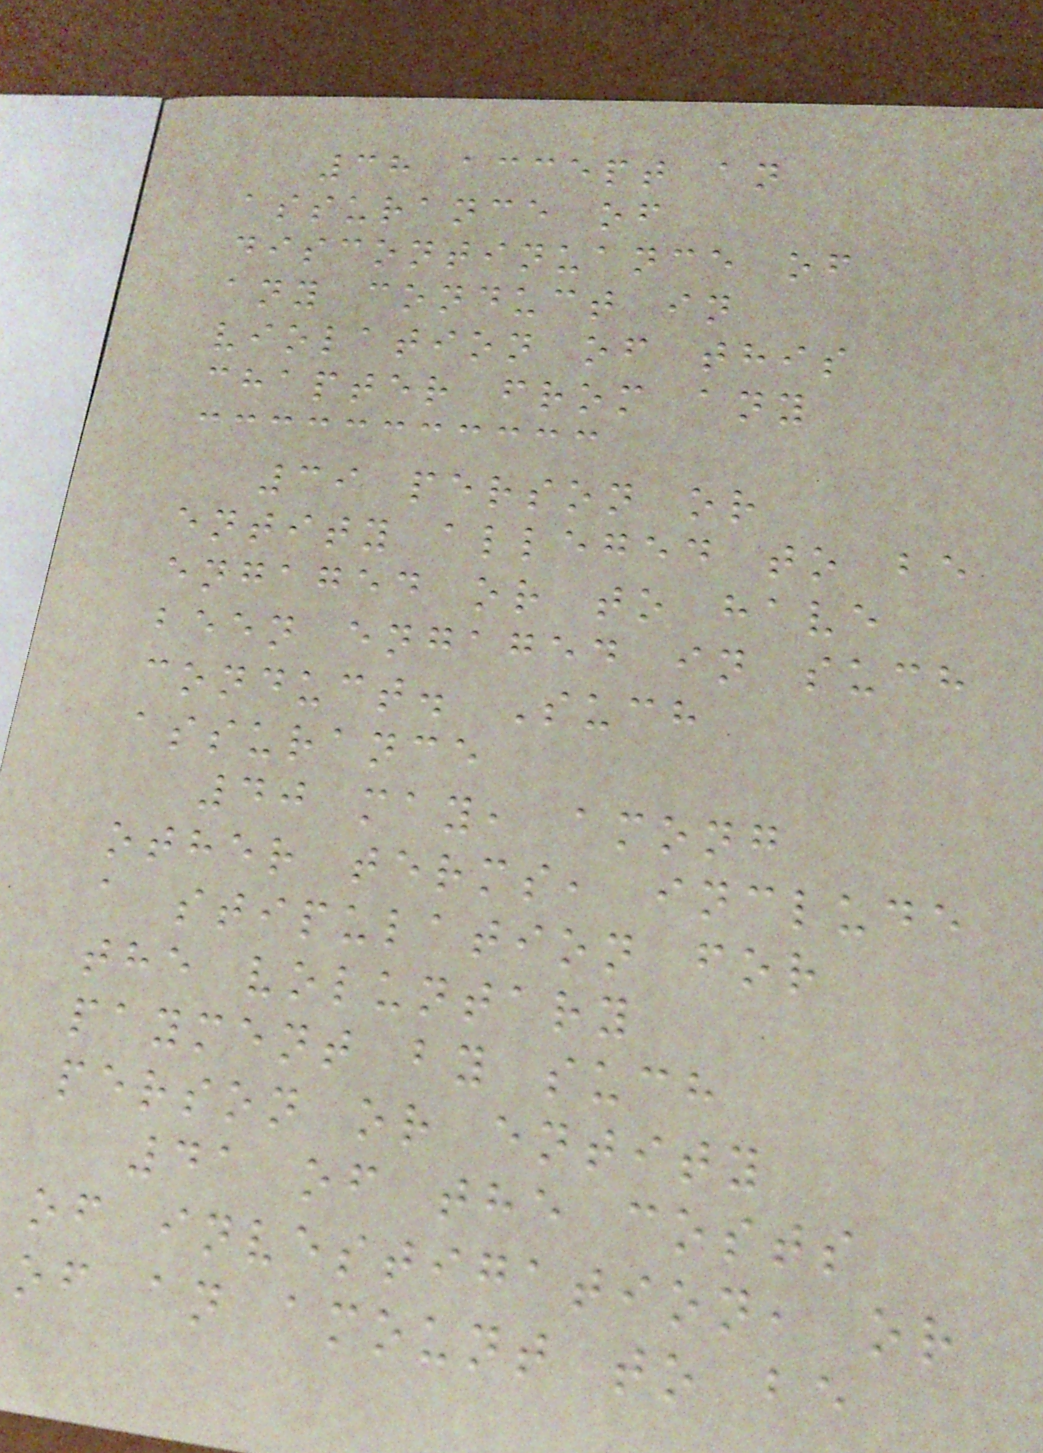38 accept an
assurance of
discontinuance of
any conduct in
violation of this
chapter from any
39 person or
entity alleged to be
engaged or to have
been engaged in such
conduct. Such
assurance
40 may, among
other terms, include
a stipulation for
the voluntary
payment by such
person or entity
41 of the costs
of investigation, or
of an amount to be
